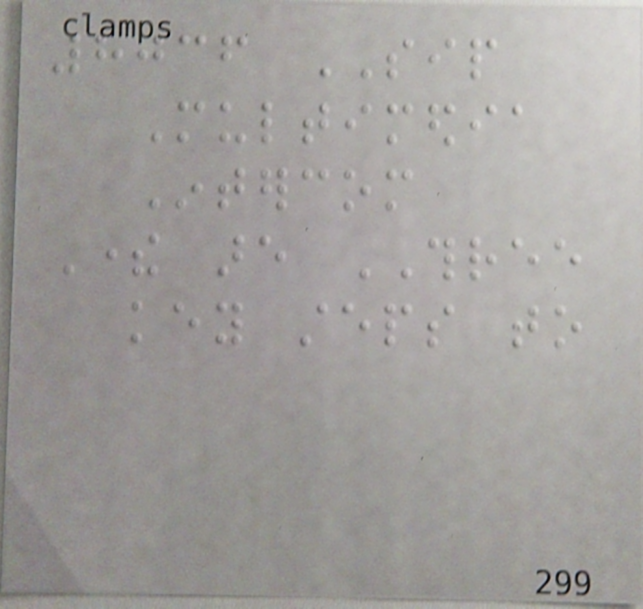8036 SIP
Multimedia
Intercom
There are THREE
key steps to
